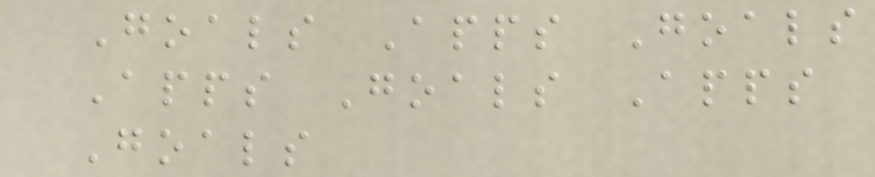Goals Apps Goals
Apps Goals Apps
Goals
